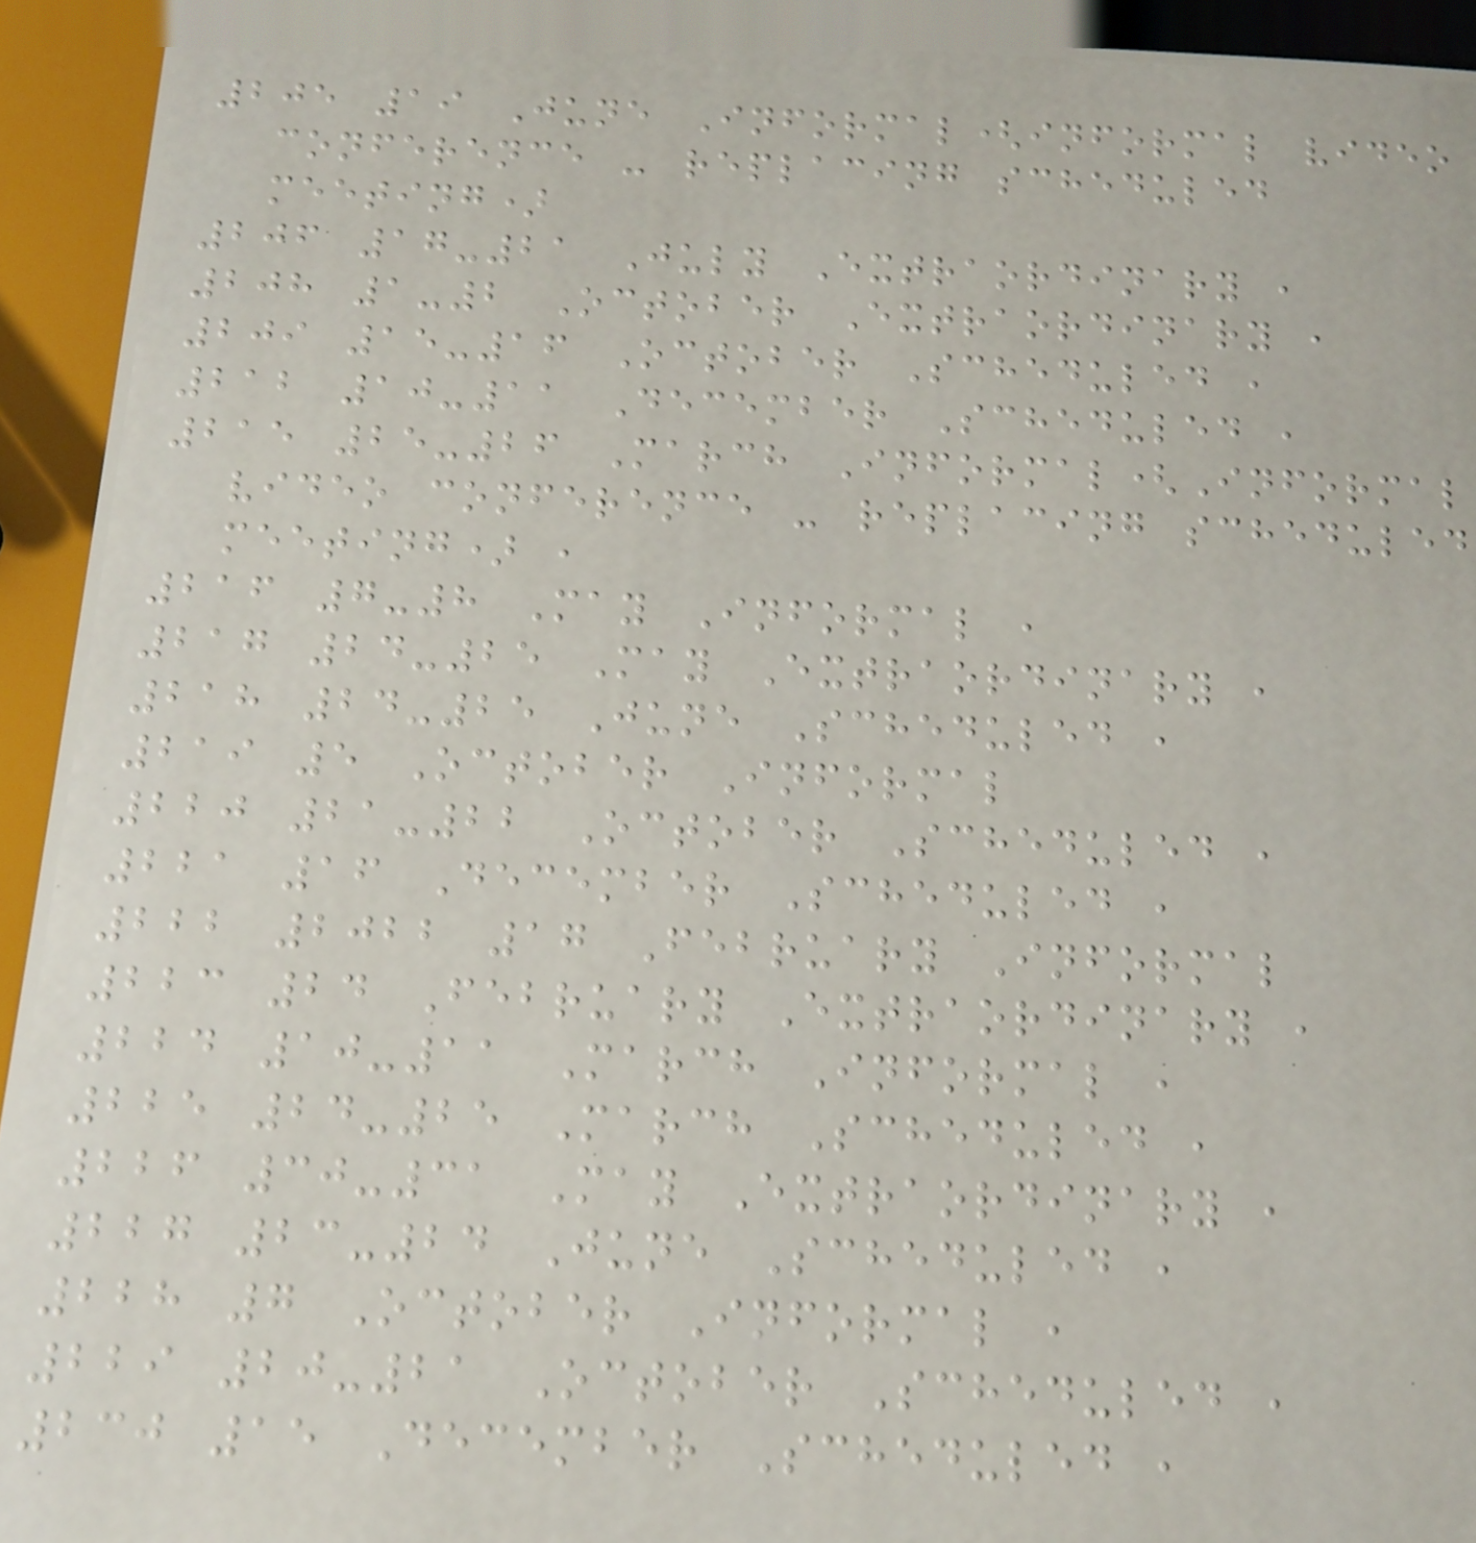205 19 June Informal(informal video
conference - replacing scheduled
meeting)
206 17-21 July Extraordinary ,
208 1-2 October Extraordinary ,
209 15-16 October Scheduled ,
212 10-11 December Scheduled ,
215 25-26 March Informal(Informal
video conference - replacing scheduled
meeting) ,
216 7-8 May Informal ,
217 24-25 May Extraordinary ,
218 24-25 June Scheduled ,
219 5 October Informal
220 21-22 October Scheduled ,
221 16 December Scheduled ,
222 2022 17 February Informal
223 24 February Extraordinary ,
224 10-11 March Informal ,
225 24-25 March Scheduled ,
226 30-31 May Extraordinary ,
227 23-24 June Scheduled ,
228 7 October Informal ,
229 20-21 October Scheduled ,
230 15 December Scheduled ,
